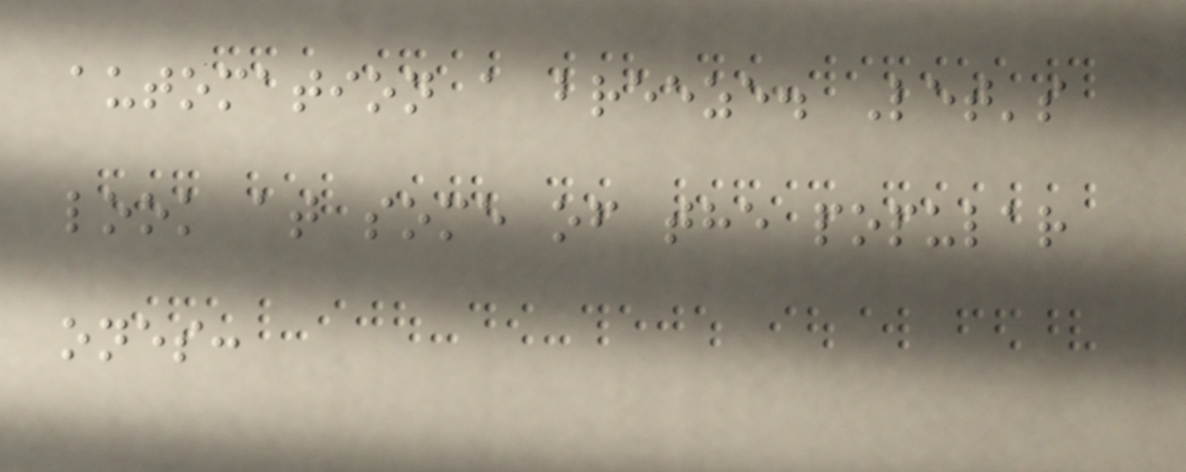automation a breeze. Let's
look at some of the popular
ones:
